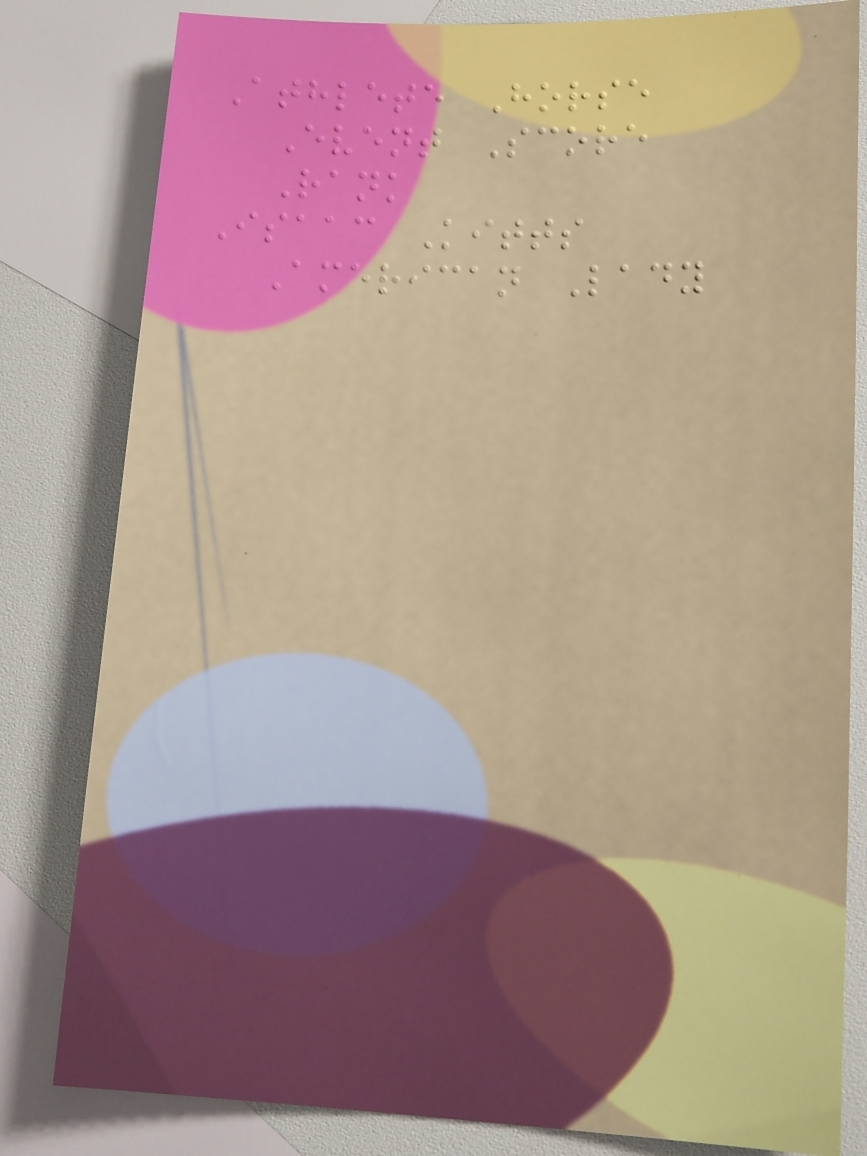Athlete Horse
Event Score
Rank
Isaac Kitts
American Lady
